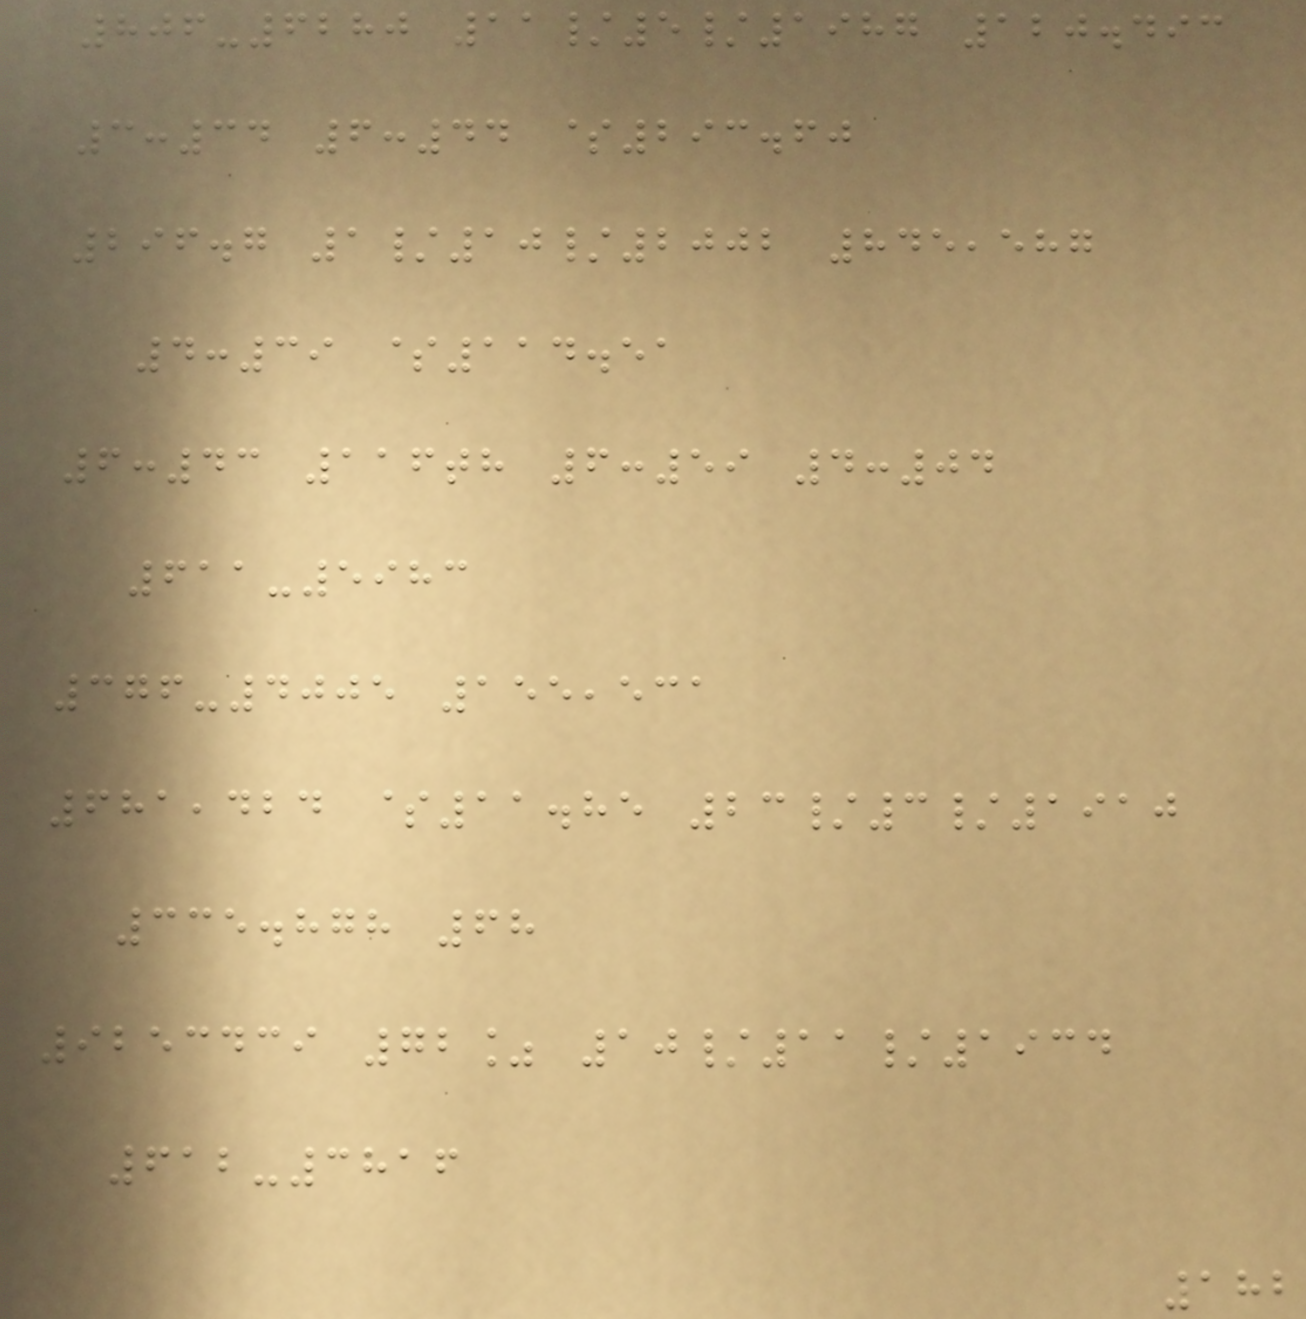806-6280 11/5/1987 120.493
3:34 6:44 $293.60
296.7 1/10/2002 845,587
4:39 $114.51
6:43 116th 6:59 4:04
611-5983
376-4005 155,531
681,424 $11.85 23/3/1910
335.878 68
9253439 72% 10/11/1934
612-3816
182
